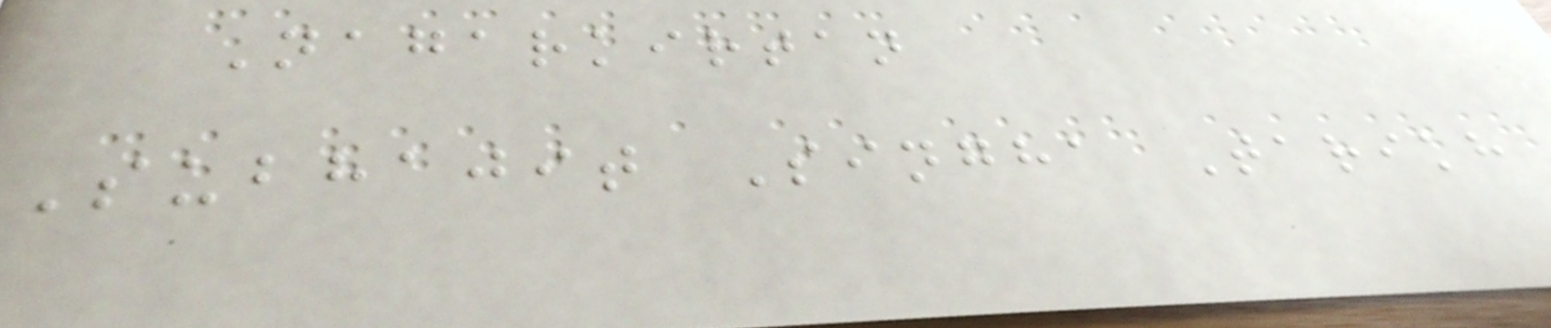Nagarkirtan
Subhajit Singha Tarikh
